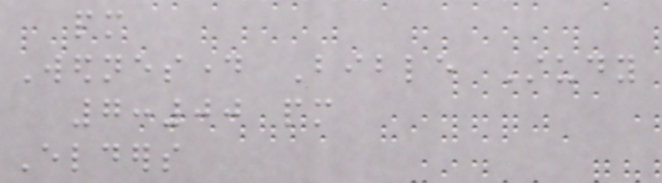pm
Wednesday Bible Study
7:00 pm
Elders
